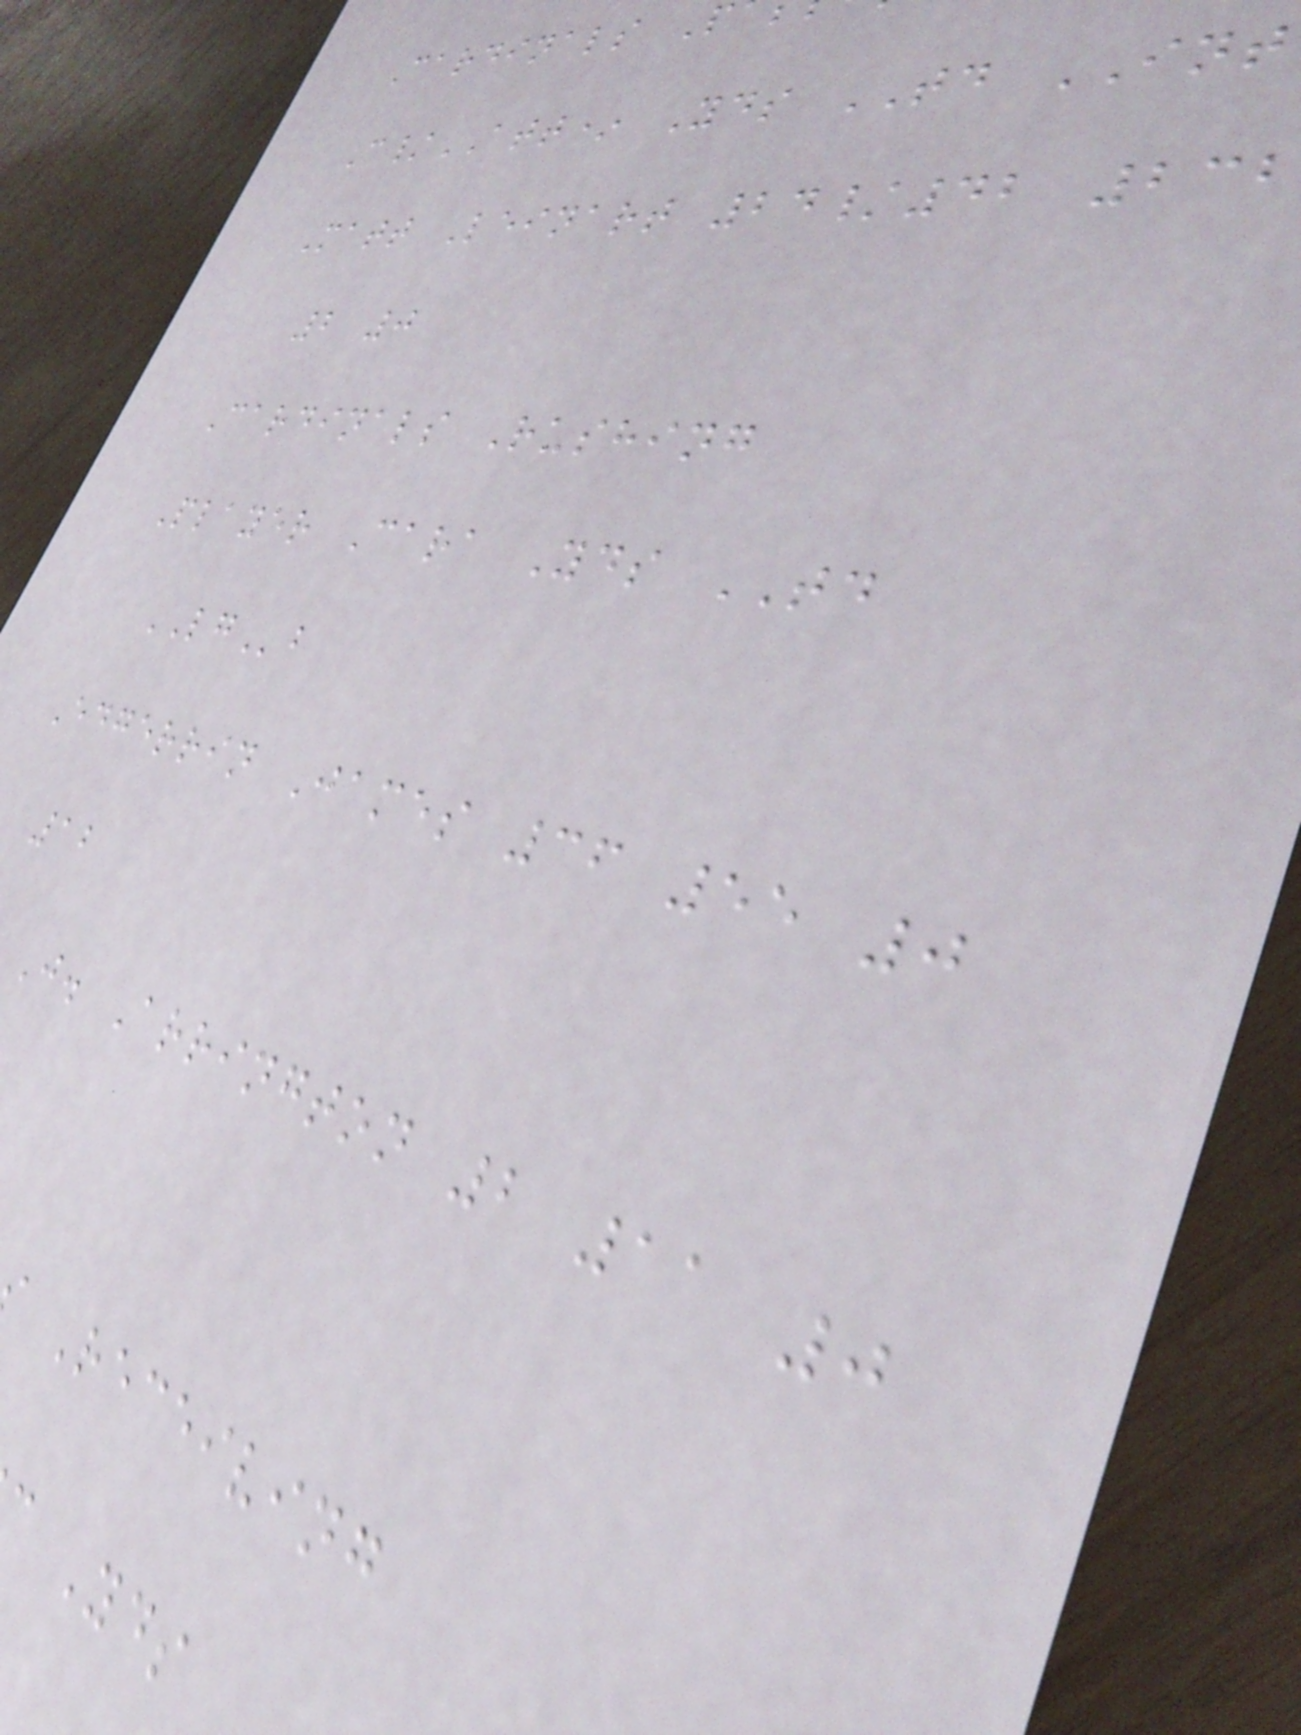Cardinals P
C/ATT* Yds TD INT
Matt Leinart 24/42 23
2 0
Cardinals Rushing
Player Cara Yds TD
LGb
Edgerrin James 36 55 0
12
J. Arrington 2 11 0
Receiving
